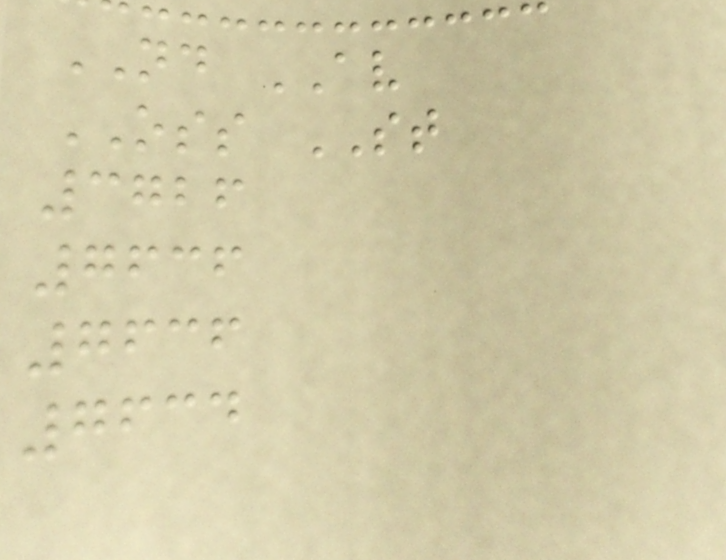ND AV
OSS ST
3726
7636
7636
7634
